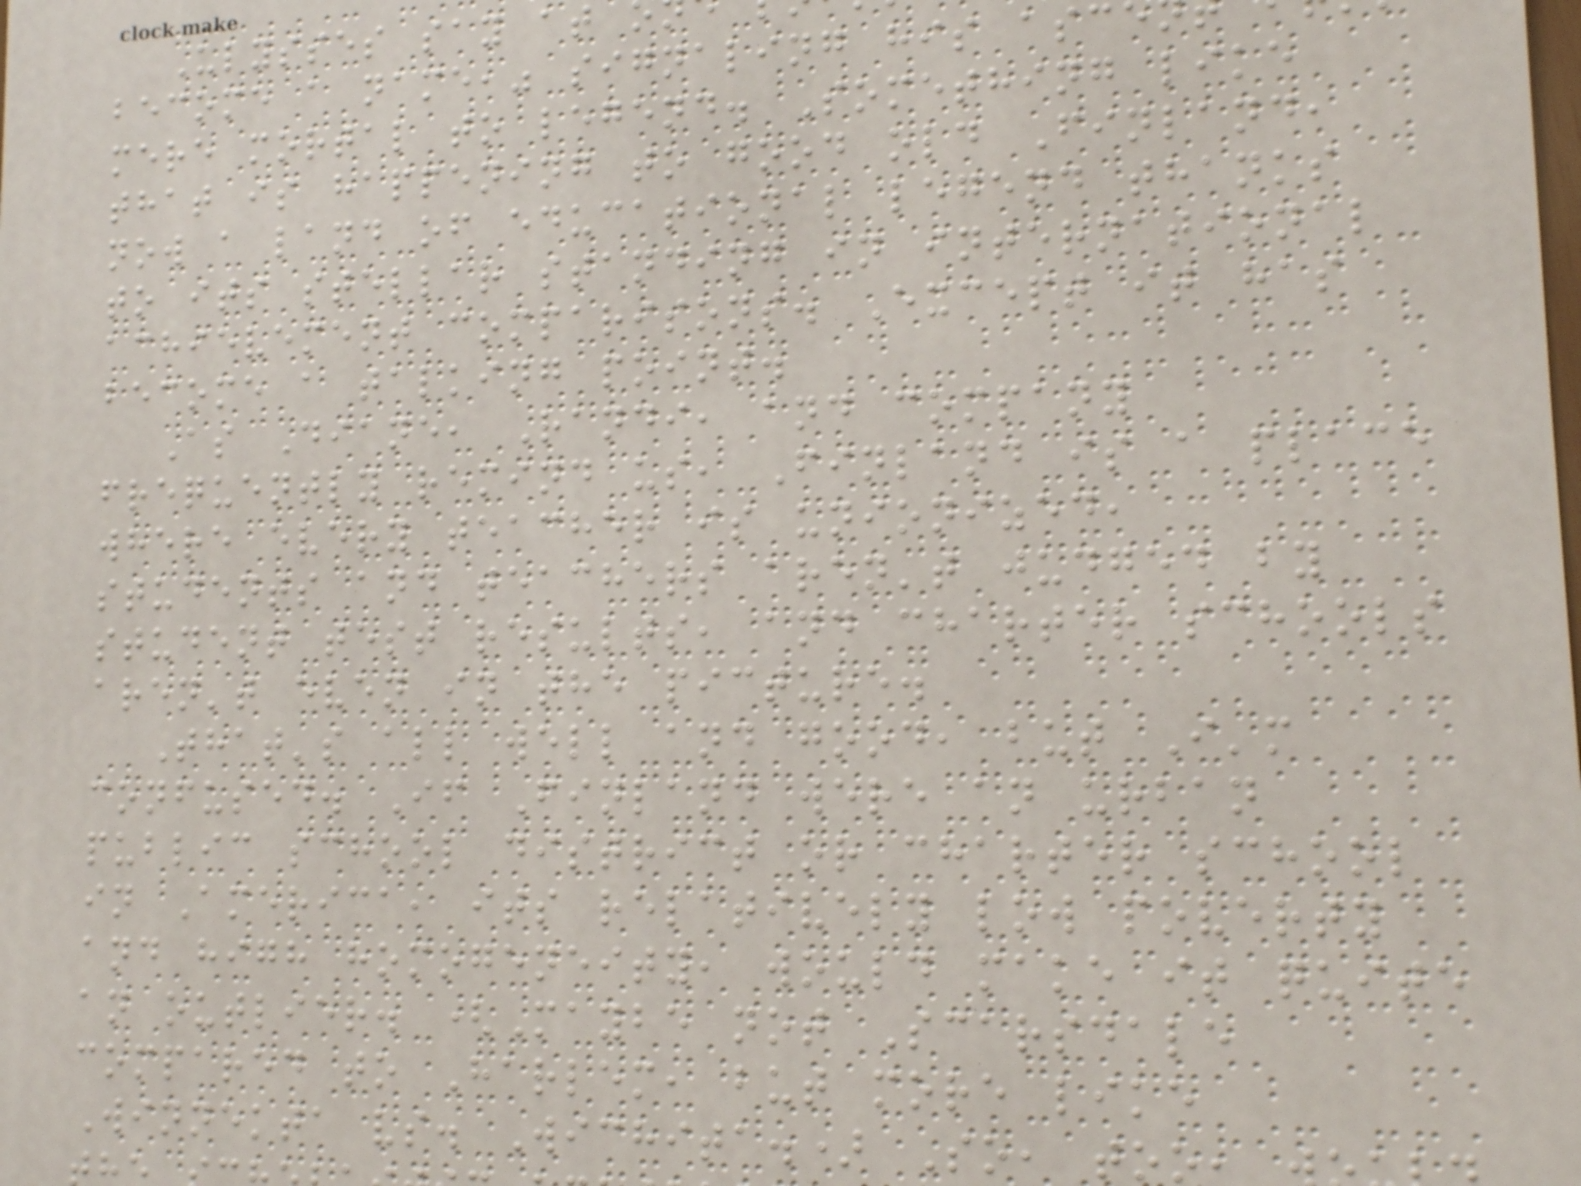Ulysses say at
become a name," signaling his asc
mere mortal to legend. Something like
that is happening to good old Finland,
now a land of educational legend thanks
to its stellar standing in international
achievement comparisons. Except it has
become a talking point.
As Diane, Randi, and company
frequently remind us, Finland is a place
where every teacher is unionized,
students and teachers aren't judged by
student test results, and charter schools
aren't even in the picture.
That's all well and good, but I'm
confused. If Finland were an urban
public school district or charter school
in America, its relatively low poverty
and high homogeneity, would make it quite
an outlier. (Maybe not Scarsdale
compared to Harlem, but more like
Winnekta vs. Wichita.) So, too,
